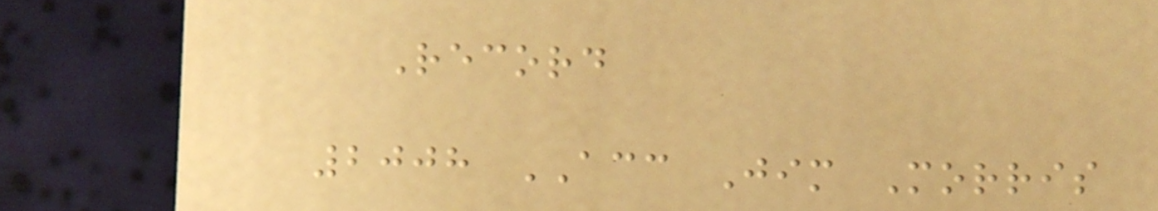Record
2008 ACC Jim Morris
